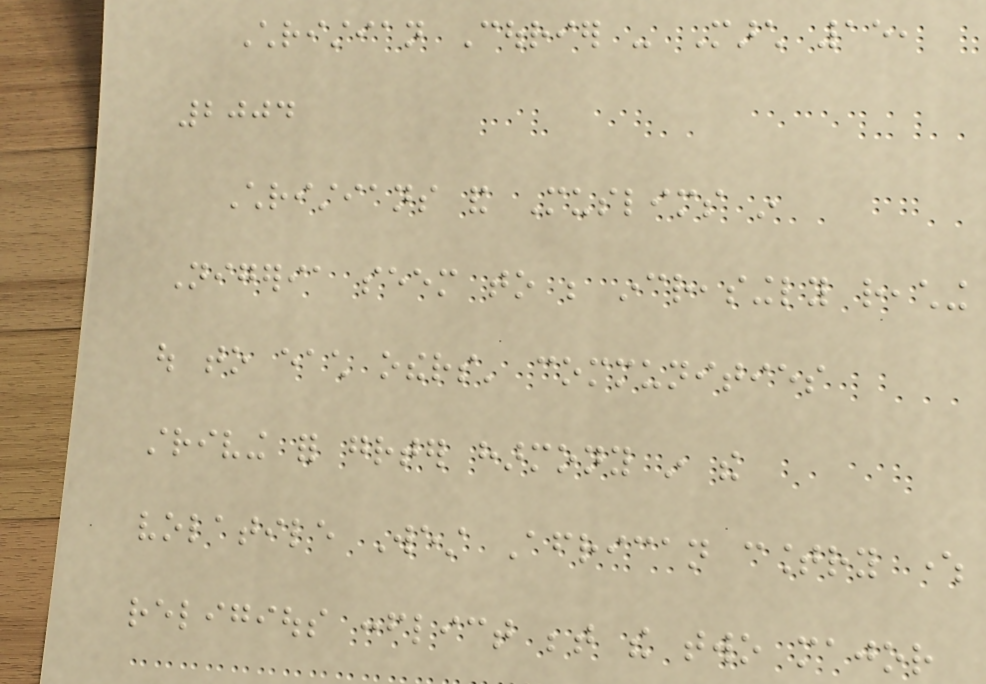Christian Courier - March 15,
2004
Christians and Muslims in
Nigeria seem to be increasingly reaching
out to each others' communities
striving for greater harmony in the
volatile West African country where
religious conflict between the two major
